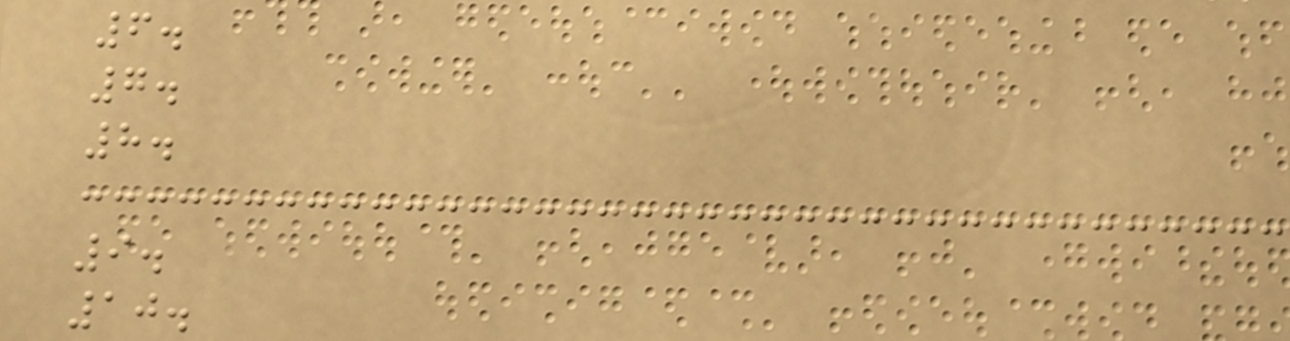6.
7.
8.
9.
10.
